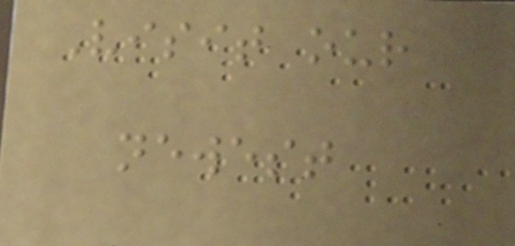Visit our
newest
